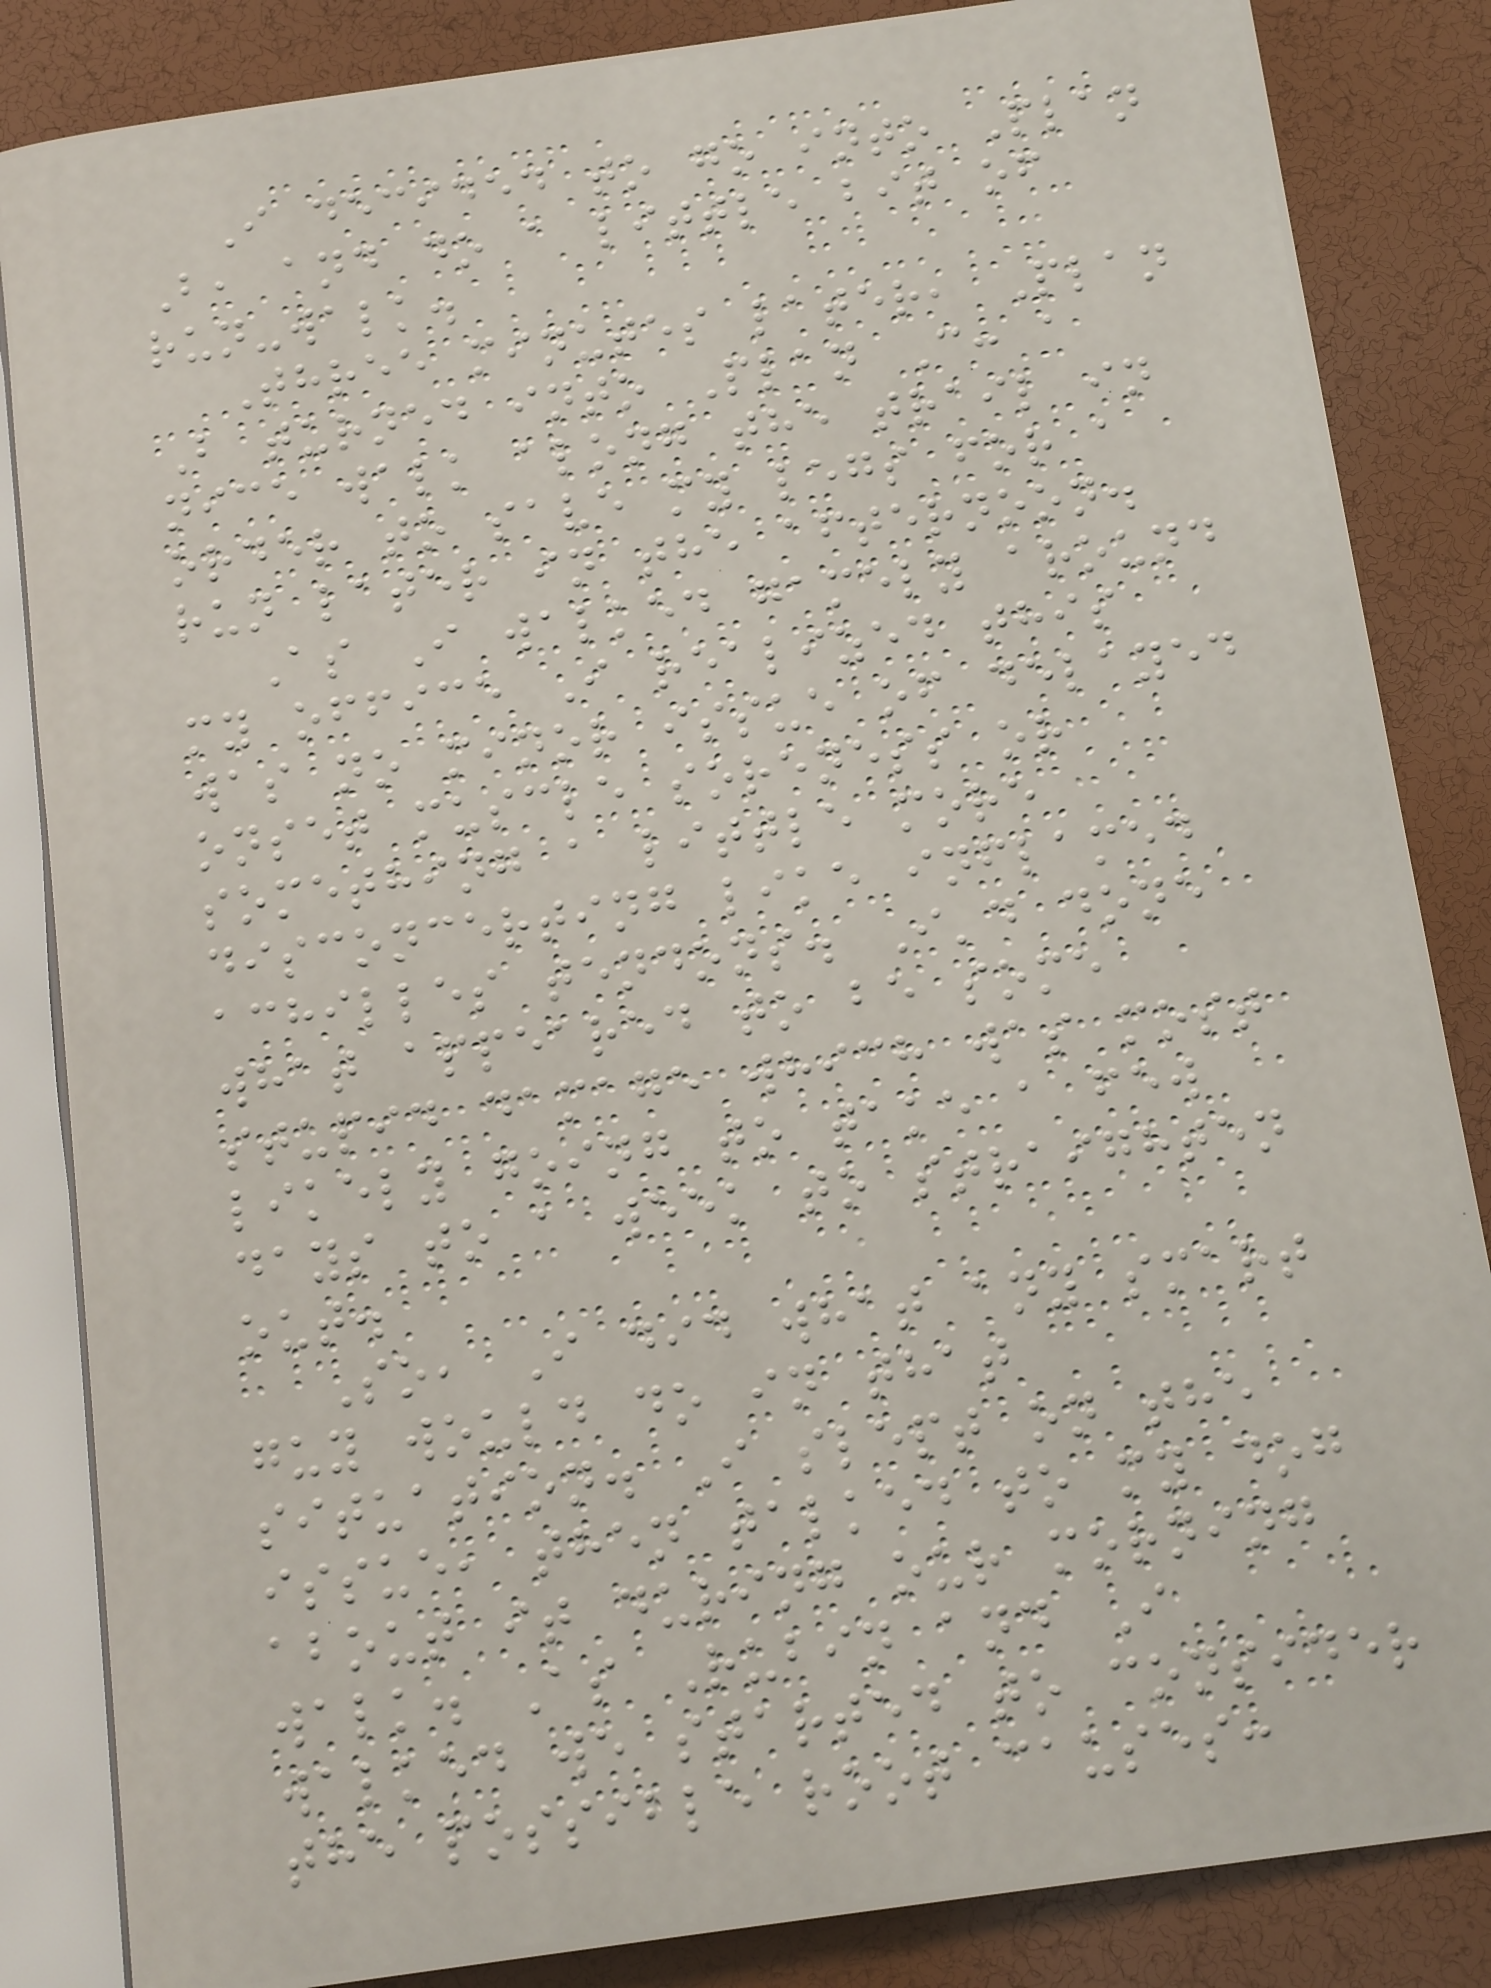I decided to go into Plan
B, and do a little bit of
run-walk.
Three minutes later, Plan
B turned into Plan C: a
nice walk along the trail in
order to save my legs for a
run later in the afternoon.
As I walked gamely around
my office I realized this
was no minor issue of delayed
onset muscle soreness or
something a little more
disconcerting like inflamed
achilles tendons. I'd done
what appeared to be some
stupid damage which was most
likely going to take a few
days to a week to straighten
out.
So, I did what any smart
guy would do in that
situation. I slept on the
issue, then talked to my dog
about it during our morning
walk. As Rubin and I
walked we started to consider
the possible root causes:
